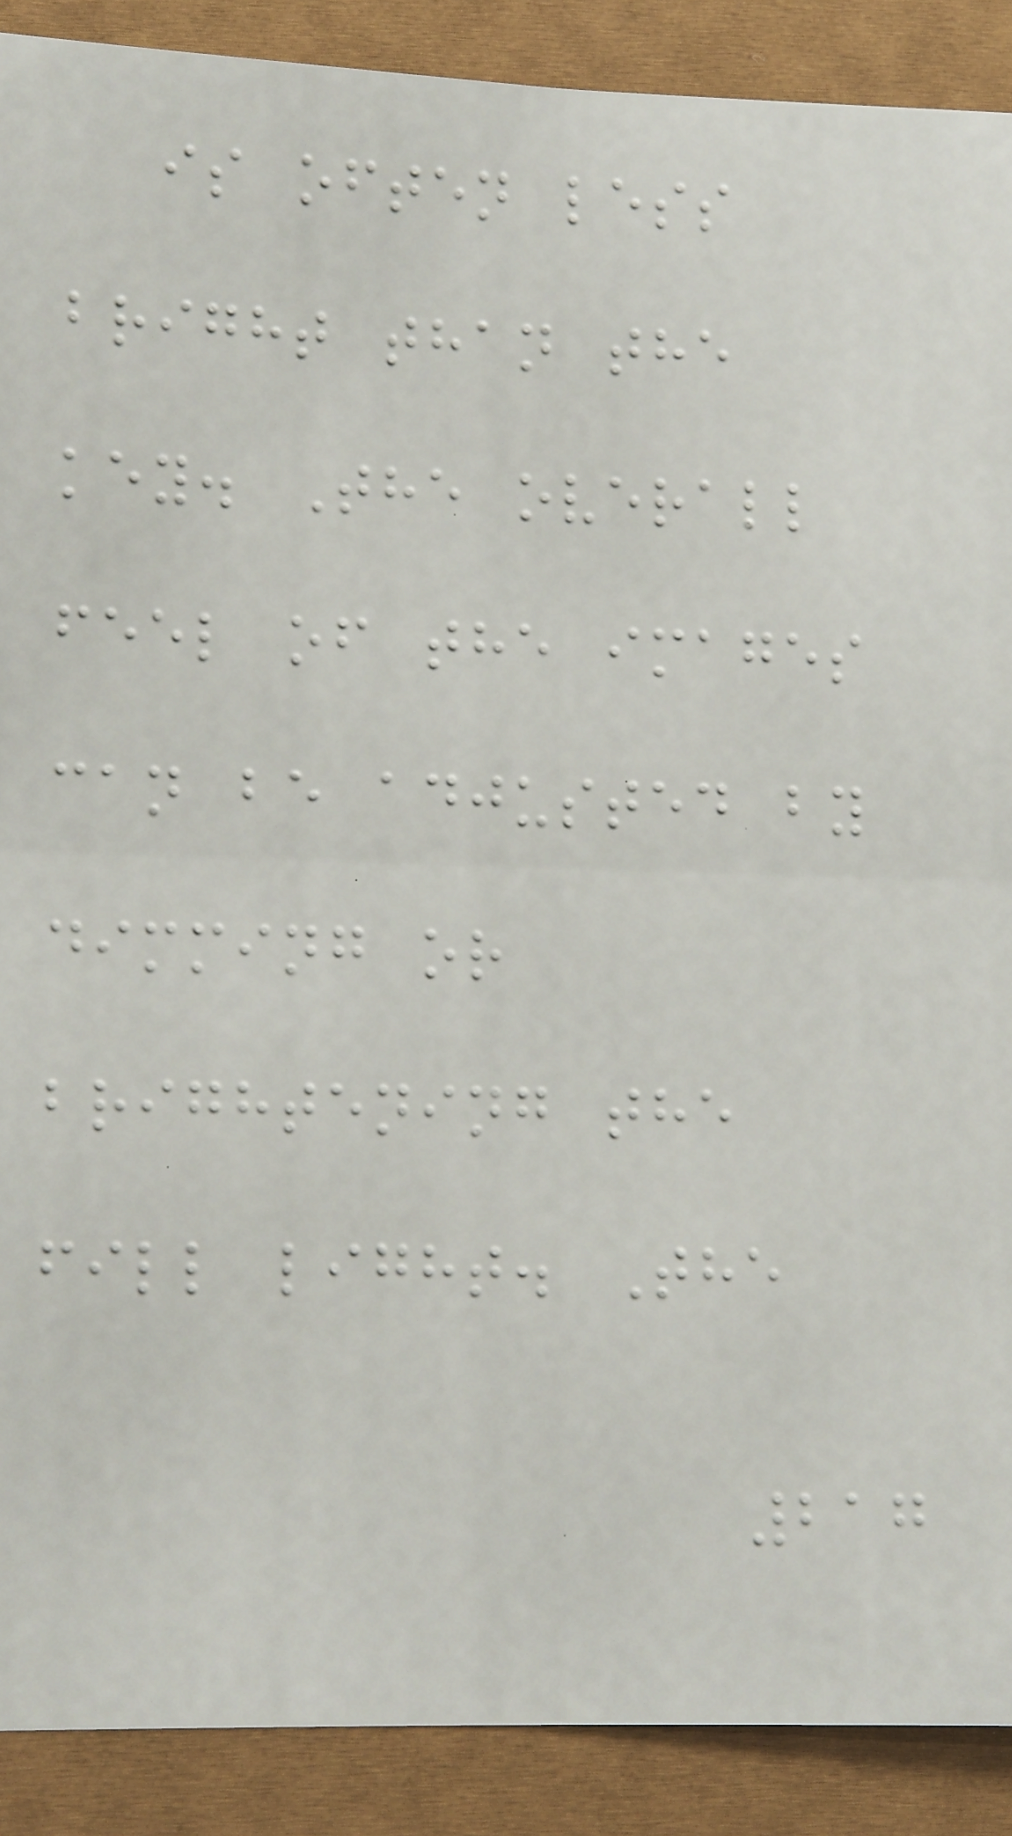is often less
bright than the
key. The overall
feel of the images
can be adjusted by
dimming or
brightening the
fill light. The
217
